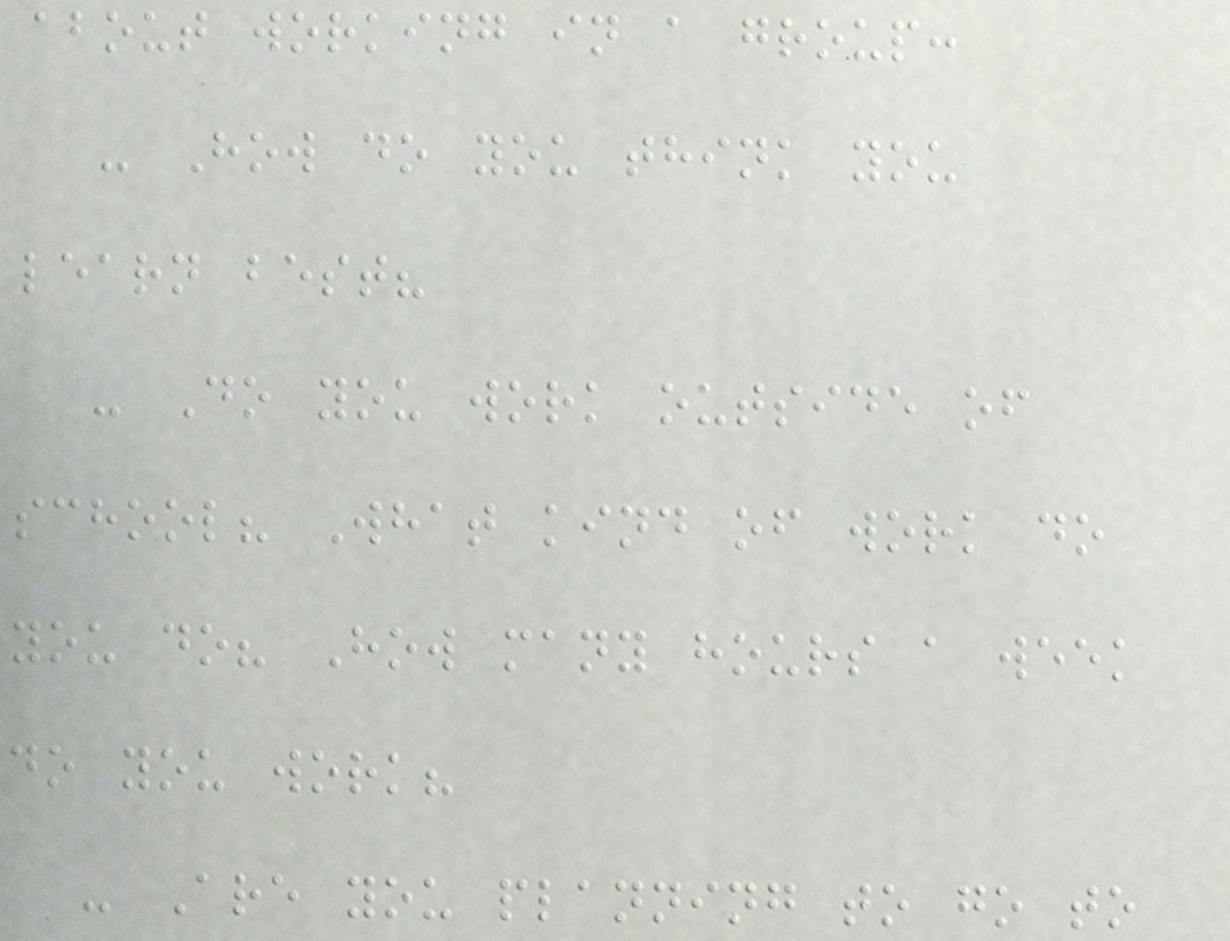about working in a group:
- How do you think you
learn best?
- Do you work outside of
school? What kind of work do
you do? How many hours a week
do you work?
- Are you planning to go to
